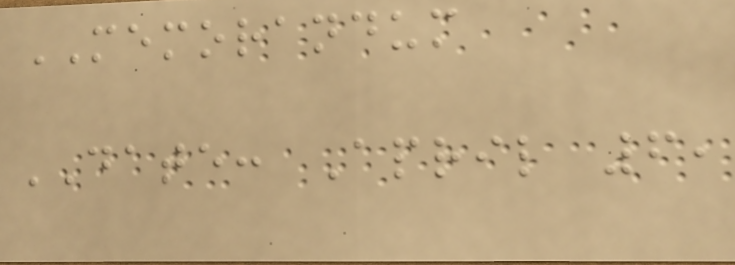MEMORANDUM
DATE: April 6,
